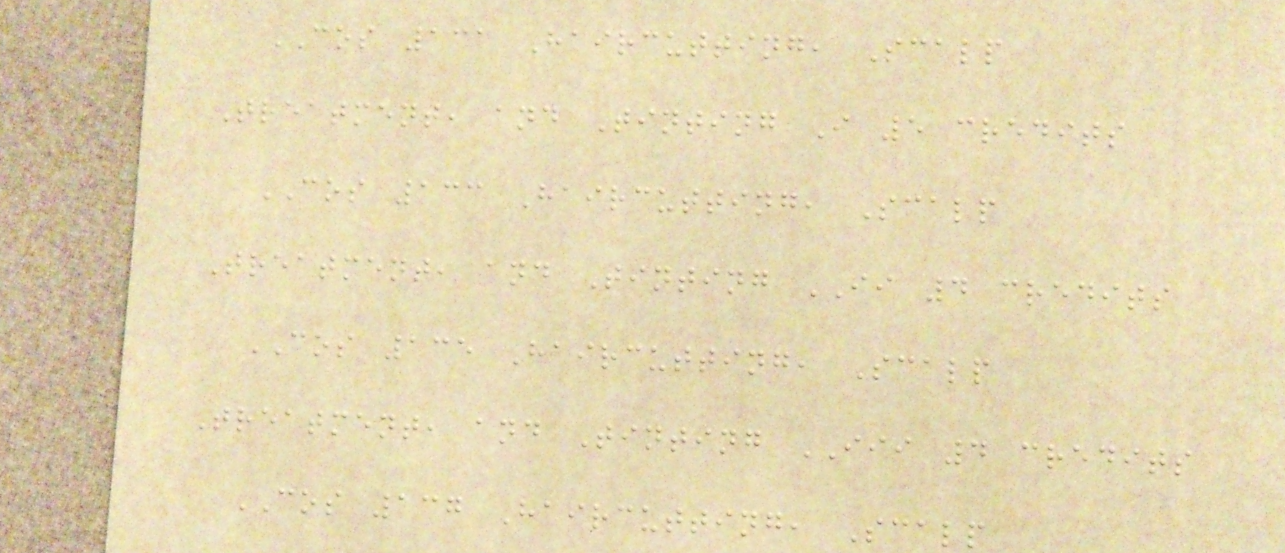COS 131 Haircutting, Scalp
Treatment, and Tinting I 5 credits
COS 133 Haircutting, Scalp
Treatment, and Tinting II 4 credits
COS 135 Haircutting, Scalp
Treatment, and Tinting III 4 credits
COS 137 Haircutting, Scalp
